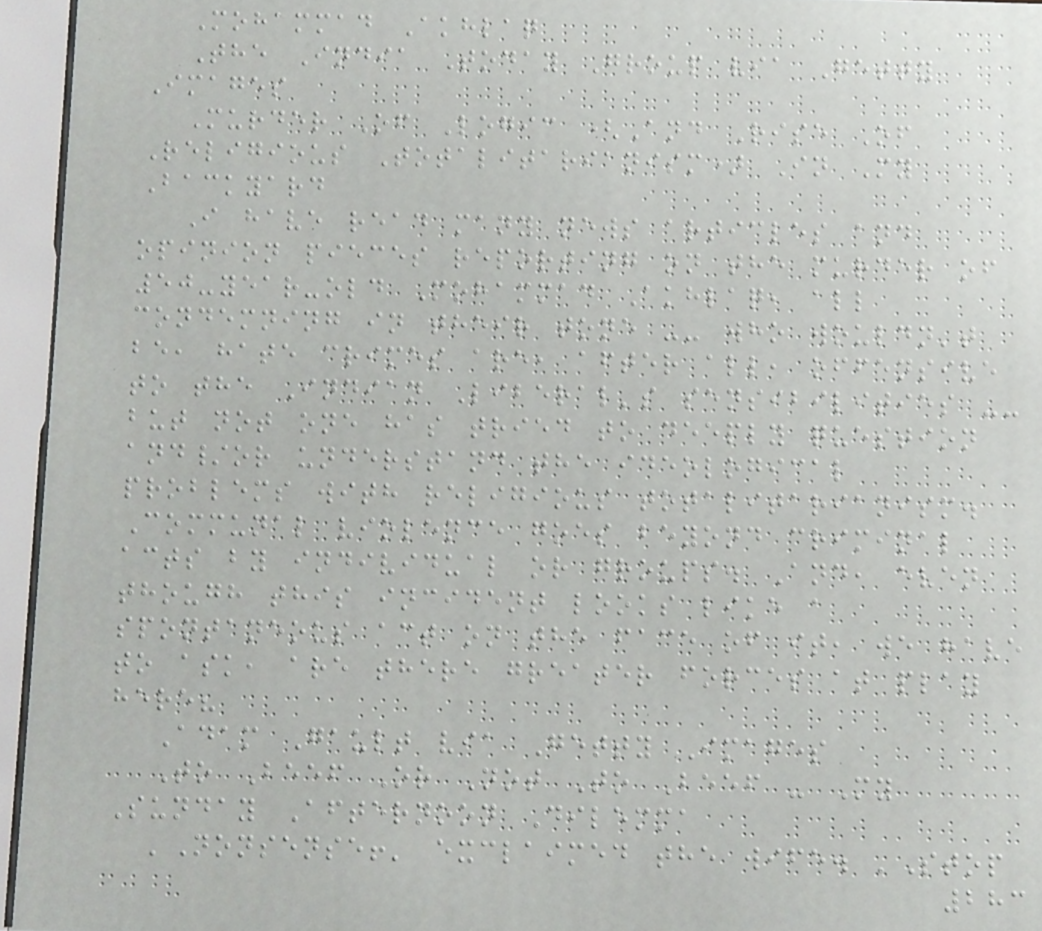Mohammad Akhlaq
The India Today Group via Getty
Images
Murder Of Logic (And Rise Of
Religious Totalitarianism) In My
Backyard
I have read many news articles and
opinion pieces reporting on the murder of
50-year-old Mohammad Akhlaq, all
condemning in their tone -- who wouldn't
be, hate crimes are, after all, offensive
to the Indian Liberal's sensibilities --
but not one has tried to deeply question
and/or understand the ideological
problems with religious totalitarianism.
Communal violence goes beyond criminal
acts by individual or groups. And, even
though this incident looks like a
spontaneous act on the face of it, we have
to ask, are there greater forces at play
here?
Adam Gault via Getty Images
To Beef Or Not To Beef - My
Sunday Afternoon Dilemma
'Nonsense!' exclaimed the wife. 'Stop
283
